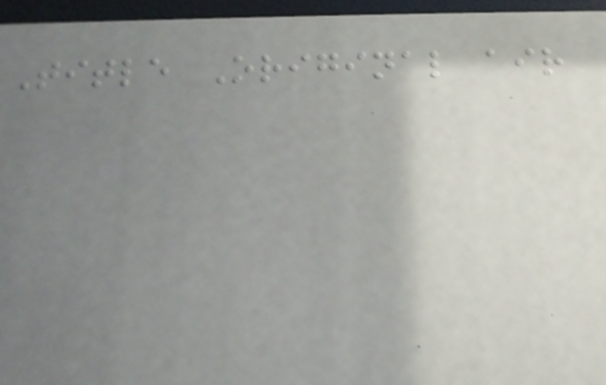Title Original air
